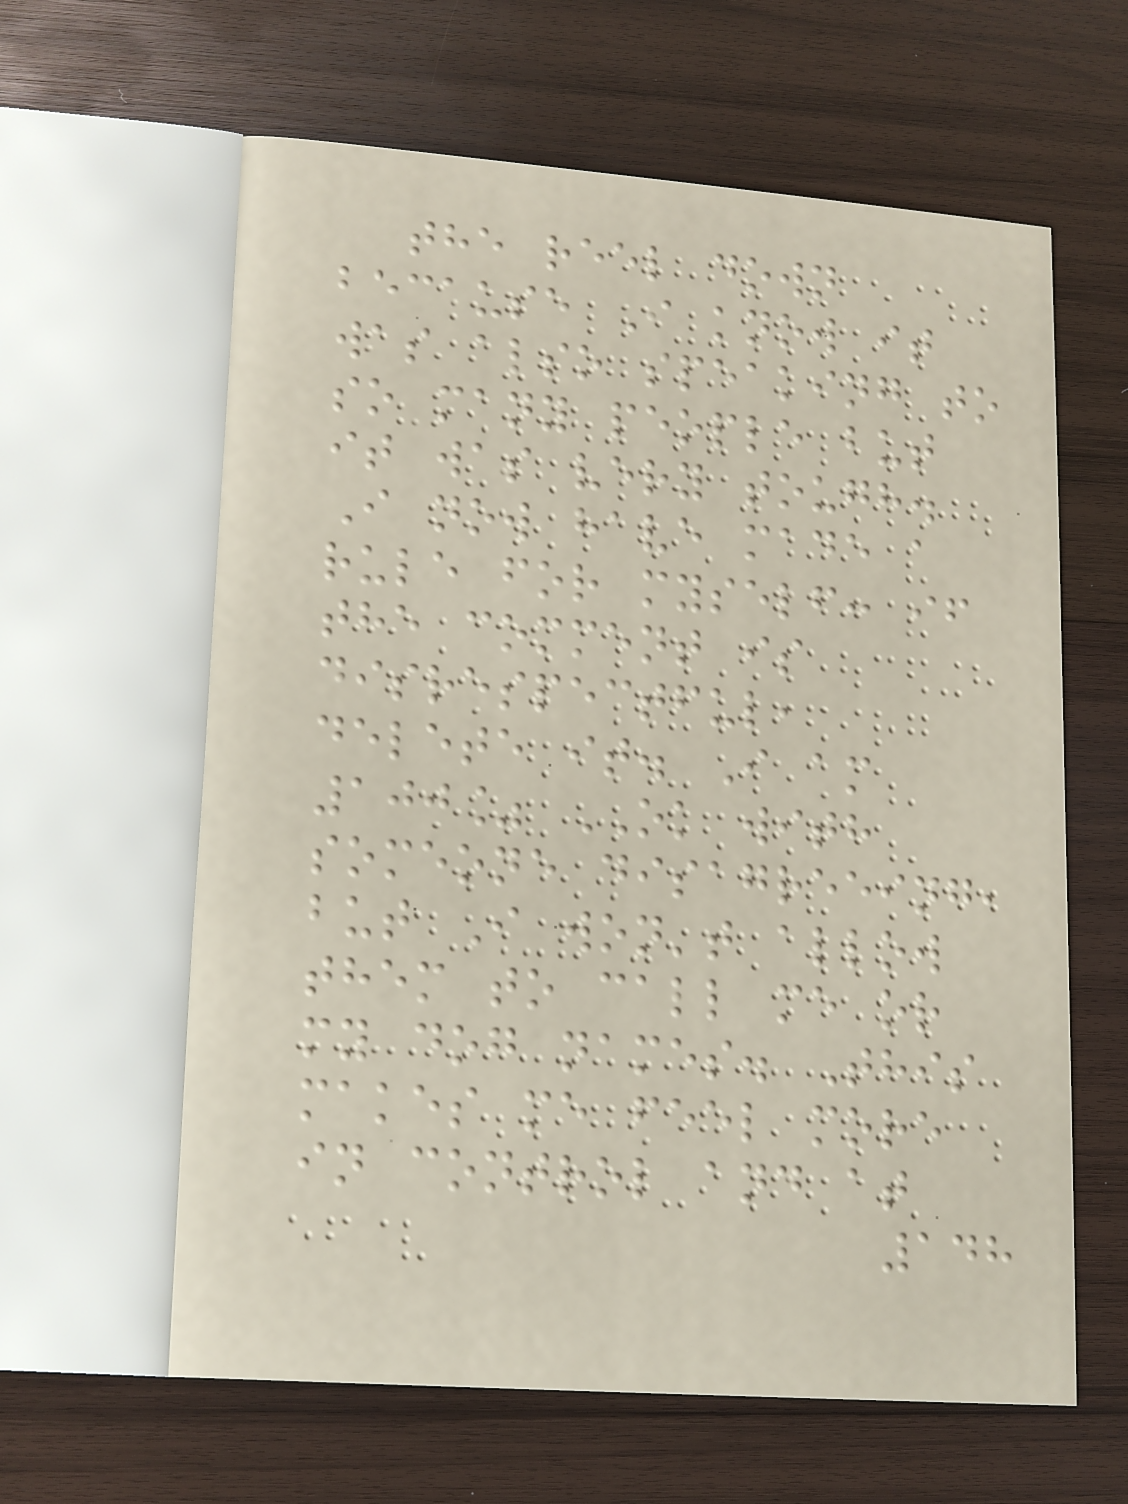the reel down
because I know it
was also speaking to
so many people but
it was very tough.
I now have made a
rule for myself: if
the comment is
disrespectful,
delete it. I am
100% OK with
someone disagreeing,
but I won't allow
them to call me or
my dog names. This
makes me feel more
in control and at
148
